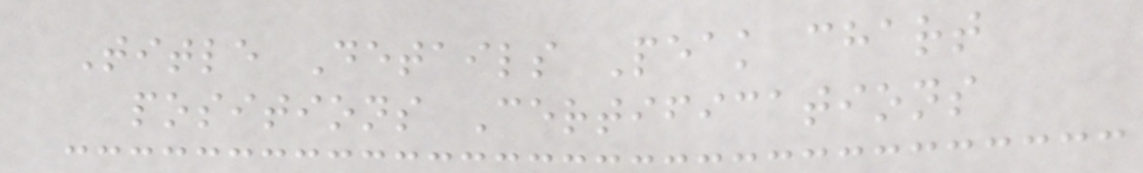Title Details Peak chart
positions Certifications
